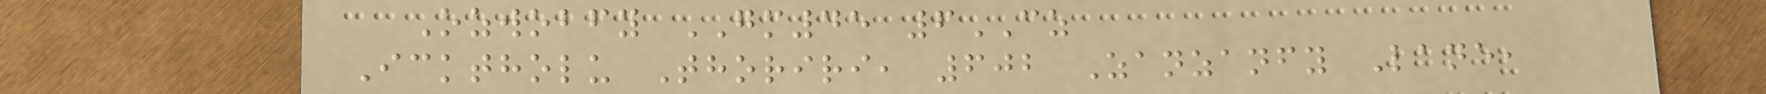Ozwobfy GM45 6CZ
Icktholu Thoriri, 602 Zanzanfy Lane,
